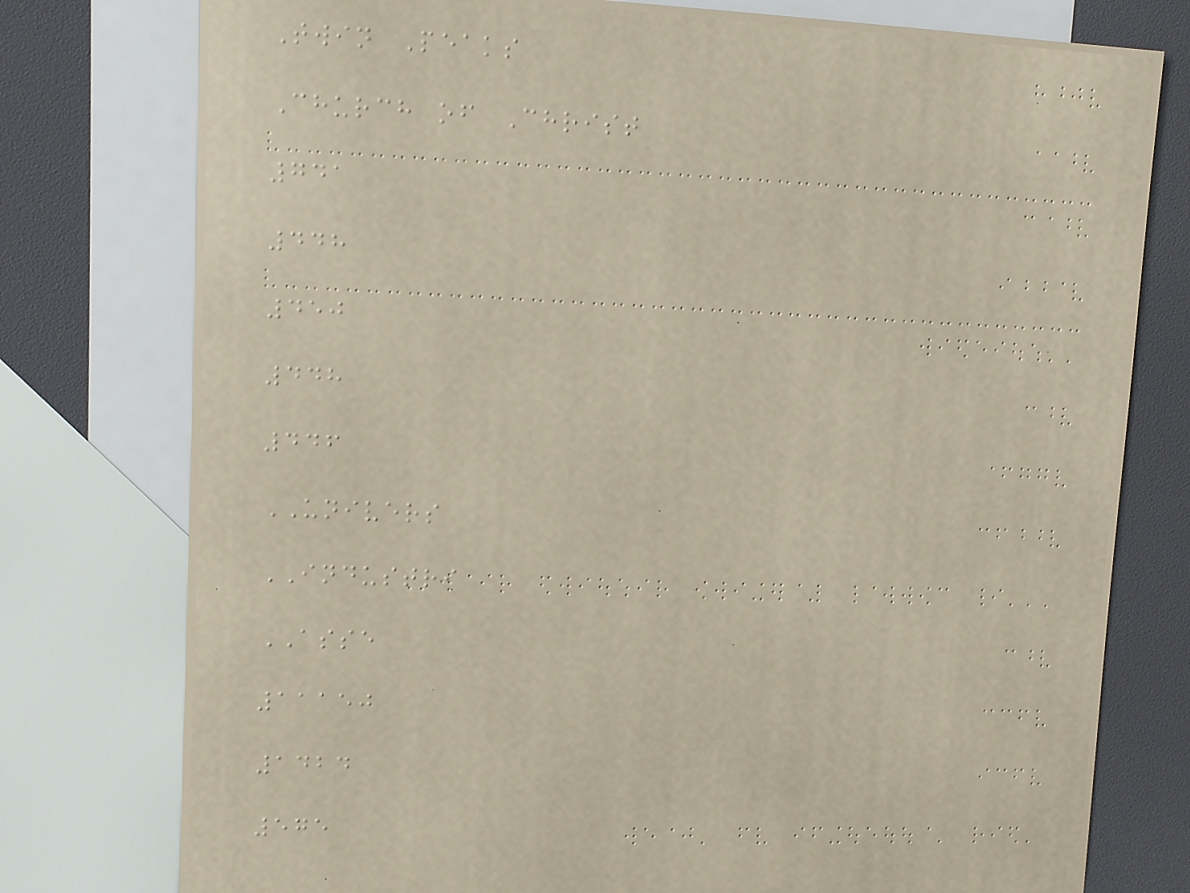Twin Peaks
Church of Christ
741
448
450
448
446
UNIVERS
INDUSTRI
ASSE
11150
1424
575
